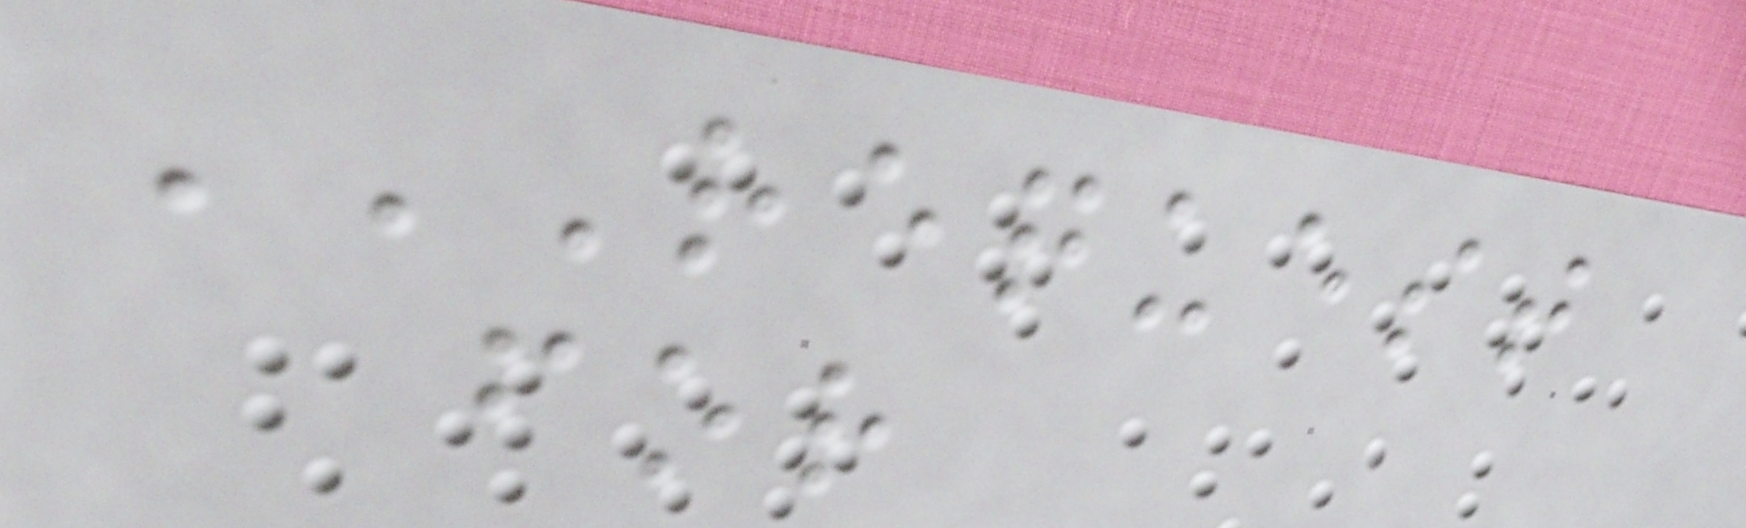REQUEST
FOR
